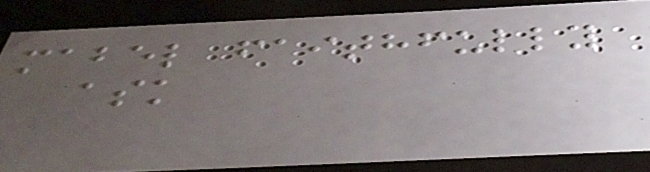mabel faithfully
ask
